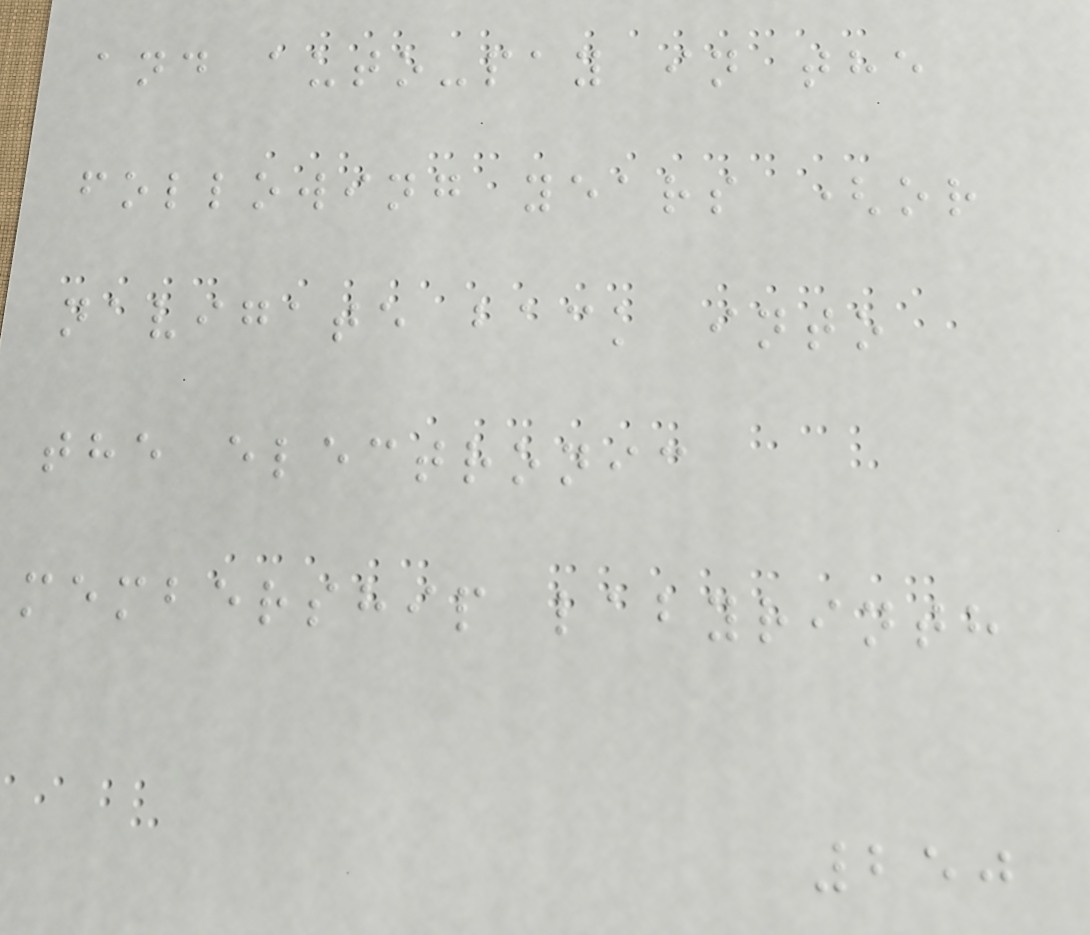and auto-pay in the
following years (or
navigate back into
the electronic
membership labyrinth
250
